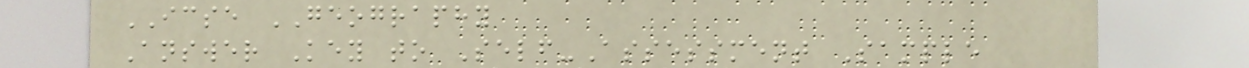ICSE GEOGRAPHY
Answer Key to Self-Assessment Sample
